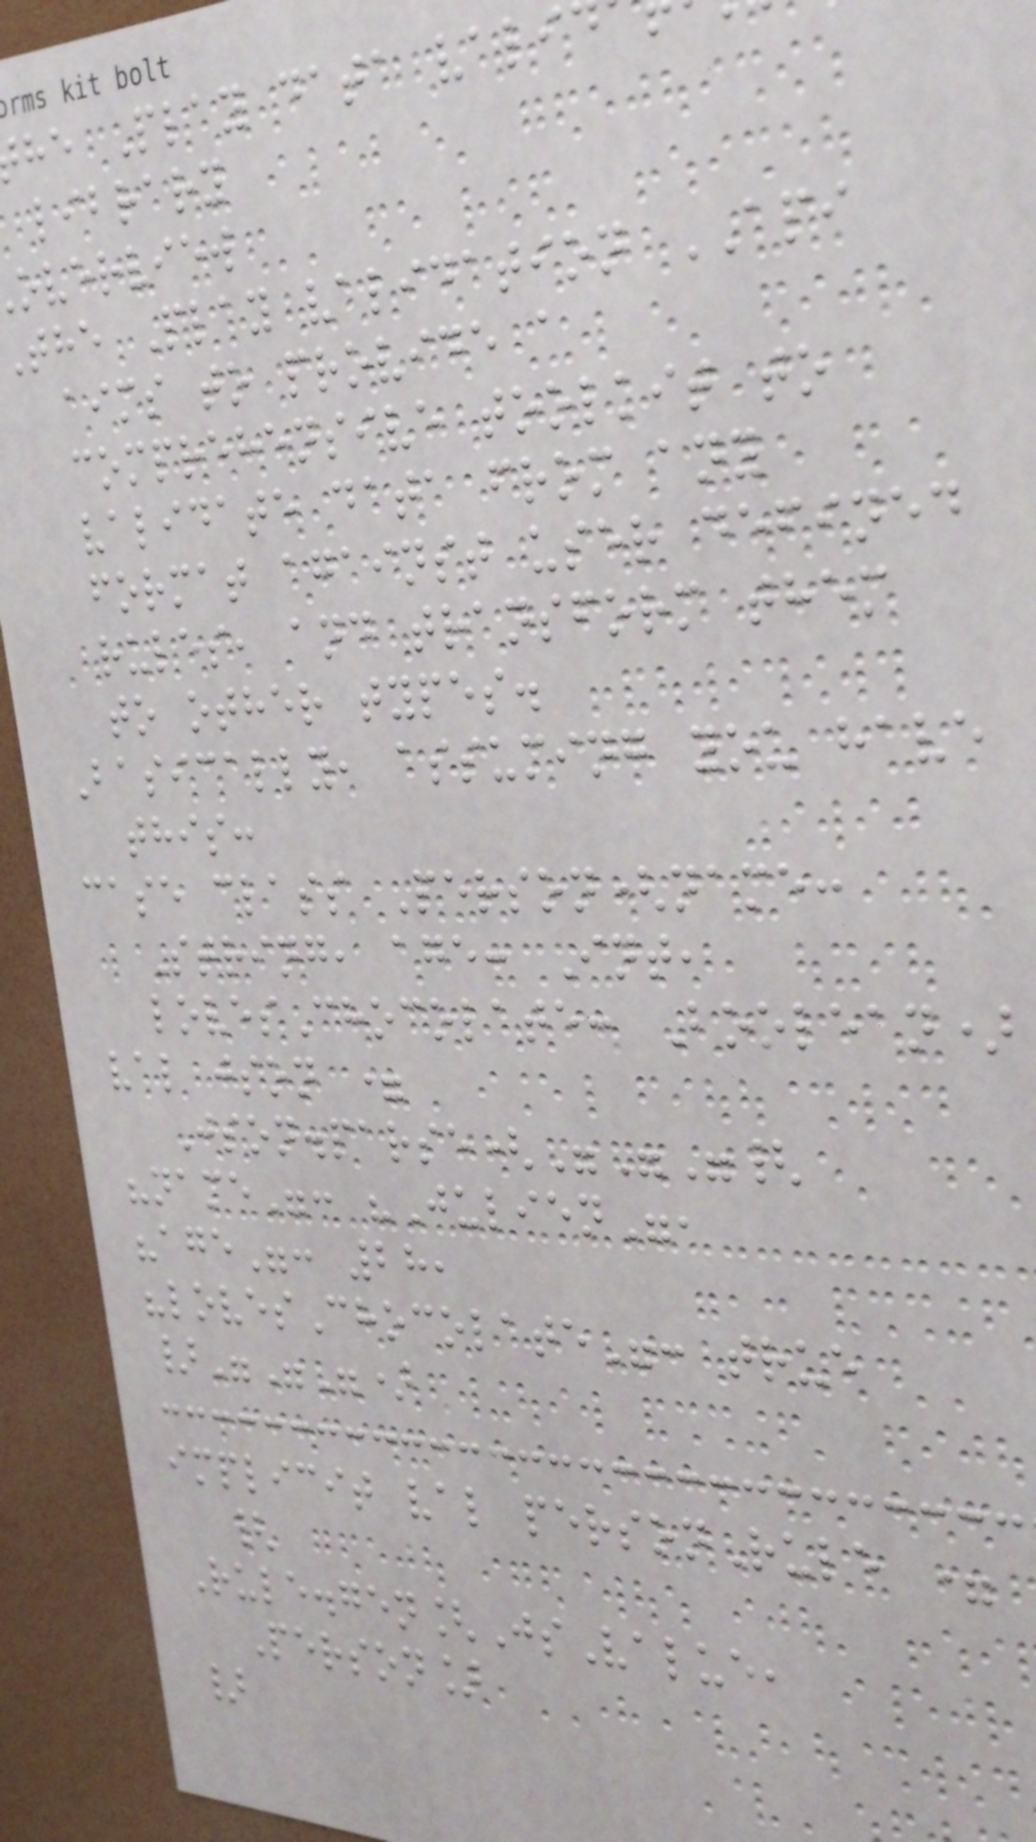he Play data vali
library
overview
the Play validation API
aims to provide a
comprehensive toolkit to
validate data from any
format against user defined
rules, and transform them
to other types.
Basically, assuming you have
this:
case class Person(name:
String, age: Int,
lovesChocolate: Boolean)
val json =
Json.parse("""{
"name": "Julien",
"age": 28,
"lovesChocolate": true
}""")
implicit val personRule =
{
Rule.gen[JsValue,
Person]
}
